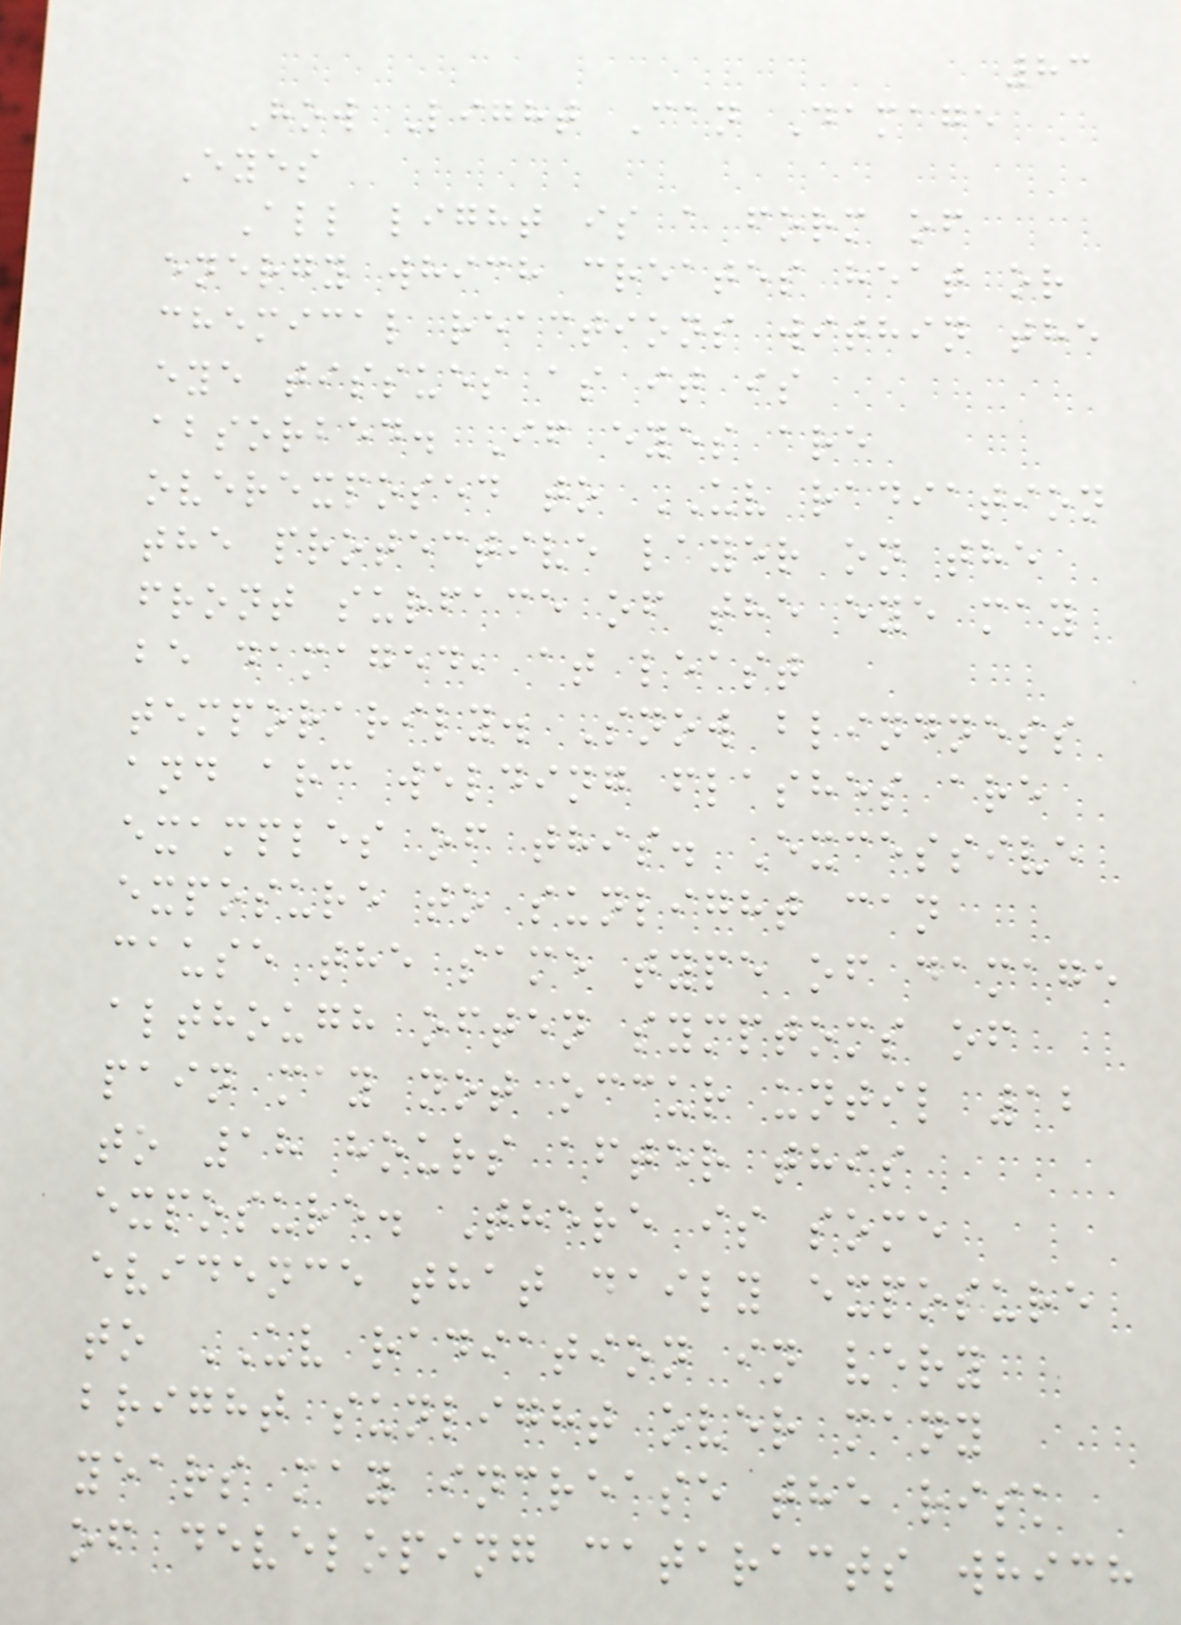83
How Light Can Damage
Eyes
All light is a form of
energy which creates heat or
chemical reactions within the
eye tissues as it is
absorbed. If eyes are
overexposed to UV radiation
the protective layer on the
front surface of the eye may
be damaged, at least
temporarily. Snow blindness
and arc welding flashes are
examples of this. Excessive
exposure to sunlight can
cause the same type of damage
although often symptoms of
pain may not occur until 12
to 18 hours after this
exposure. There is some
evidence that daily exposure
to UV radiation in very
bright sunlight over many
years may increase the risk
of developing cataracts which
